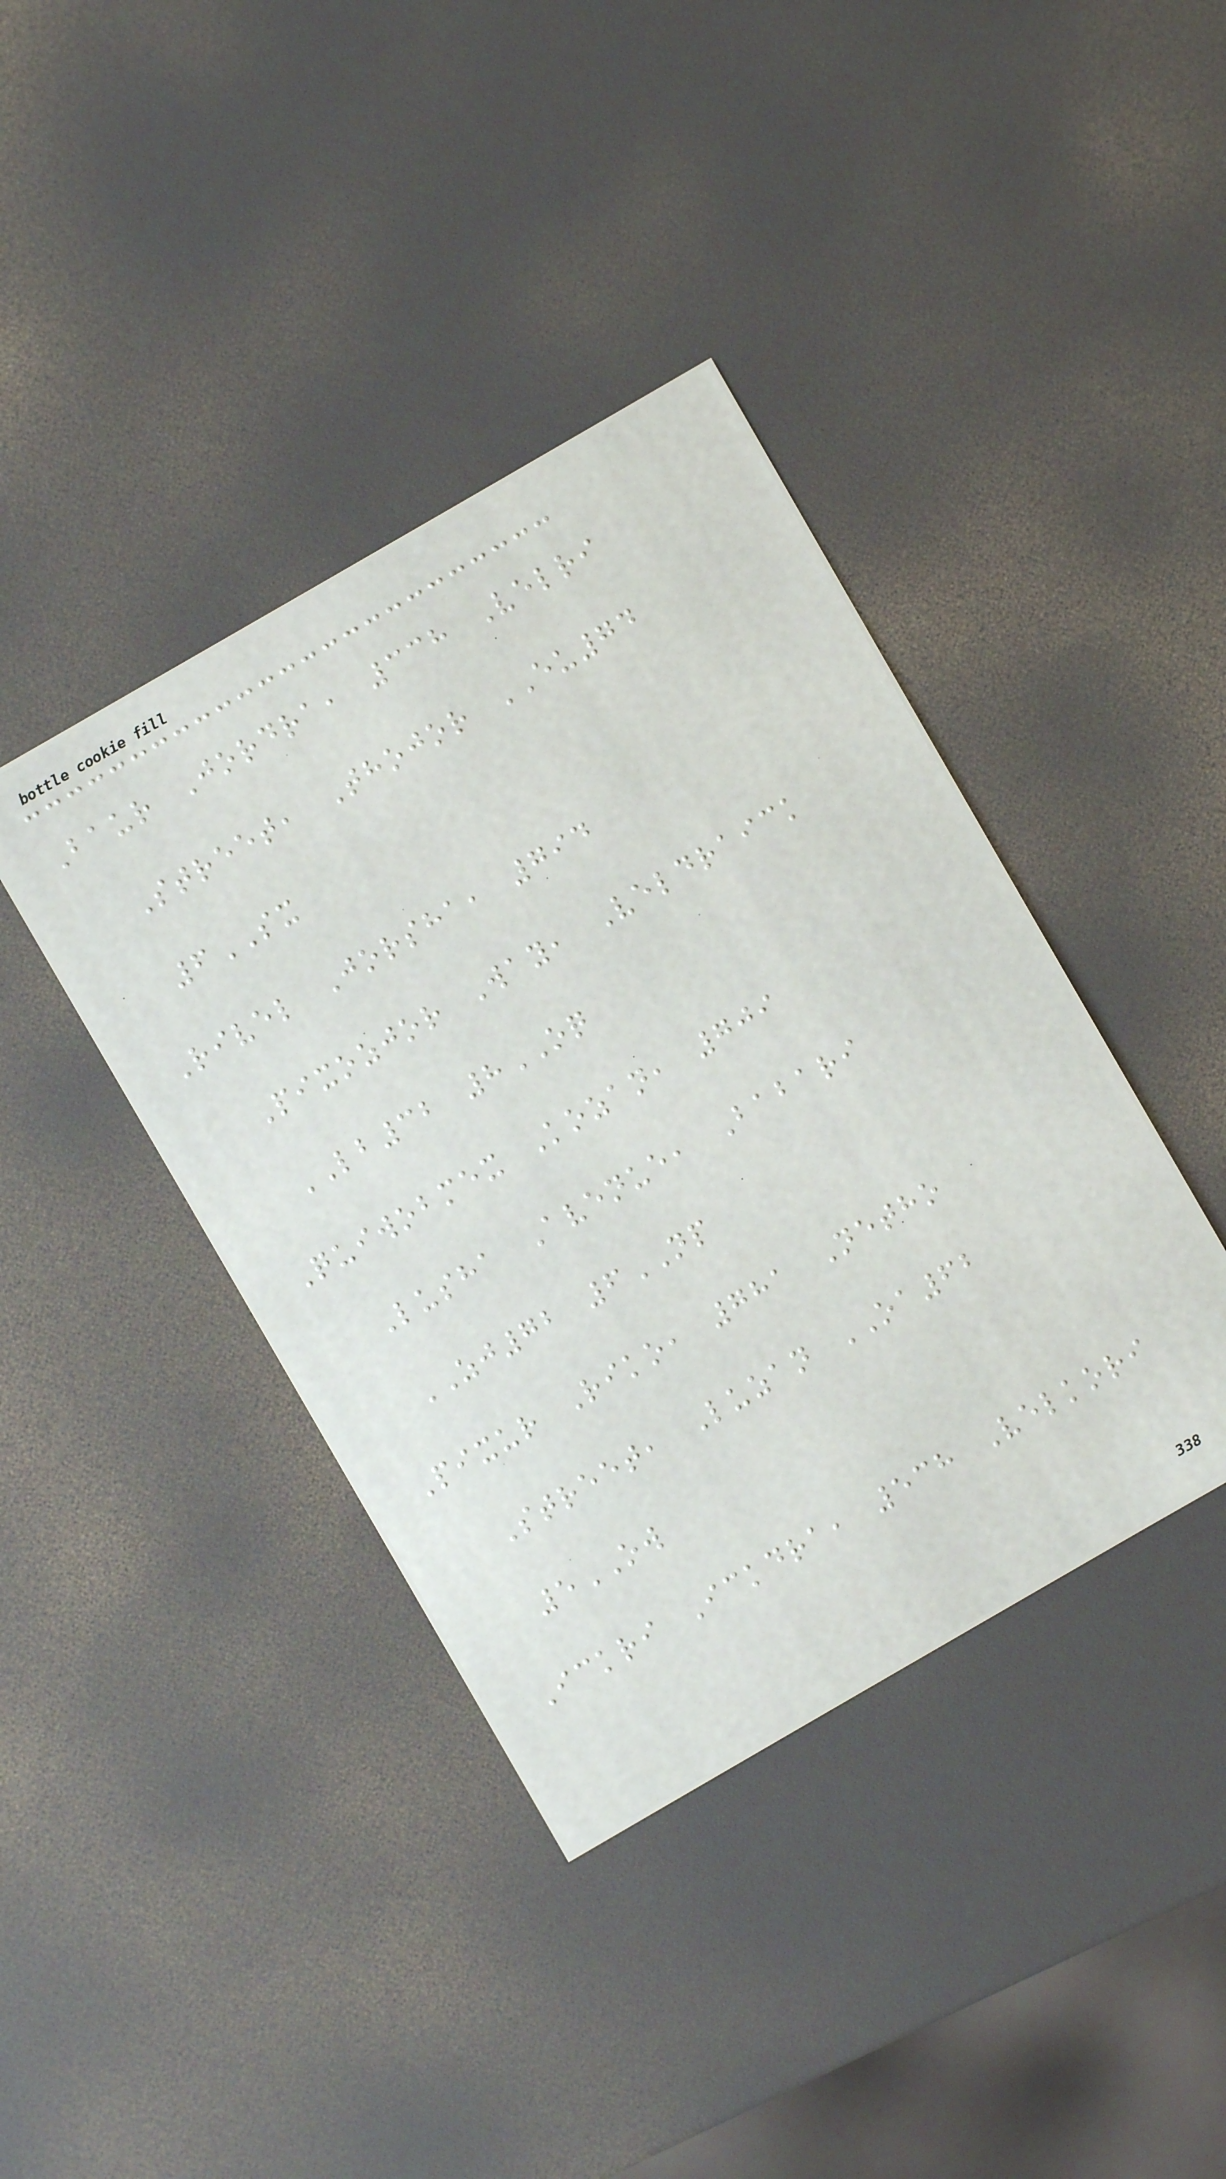Baur Jordra, 338 Velri
Street, Thojor EU74
6SX
Rivel Jorsha, 794
Pixozjor Way, Veldraick
LB32 8OQ
Quiwobmex Kozan, 709
Lusha Avenue, Babari
ZJ72 6NP
Pixur Riko, 781 Netho
Street, Luzan OA62
5OW
Ickri Ickdra, 538 Velkori
